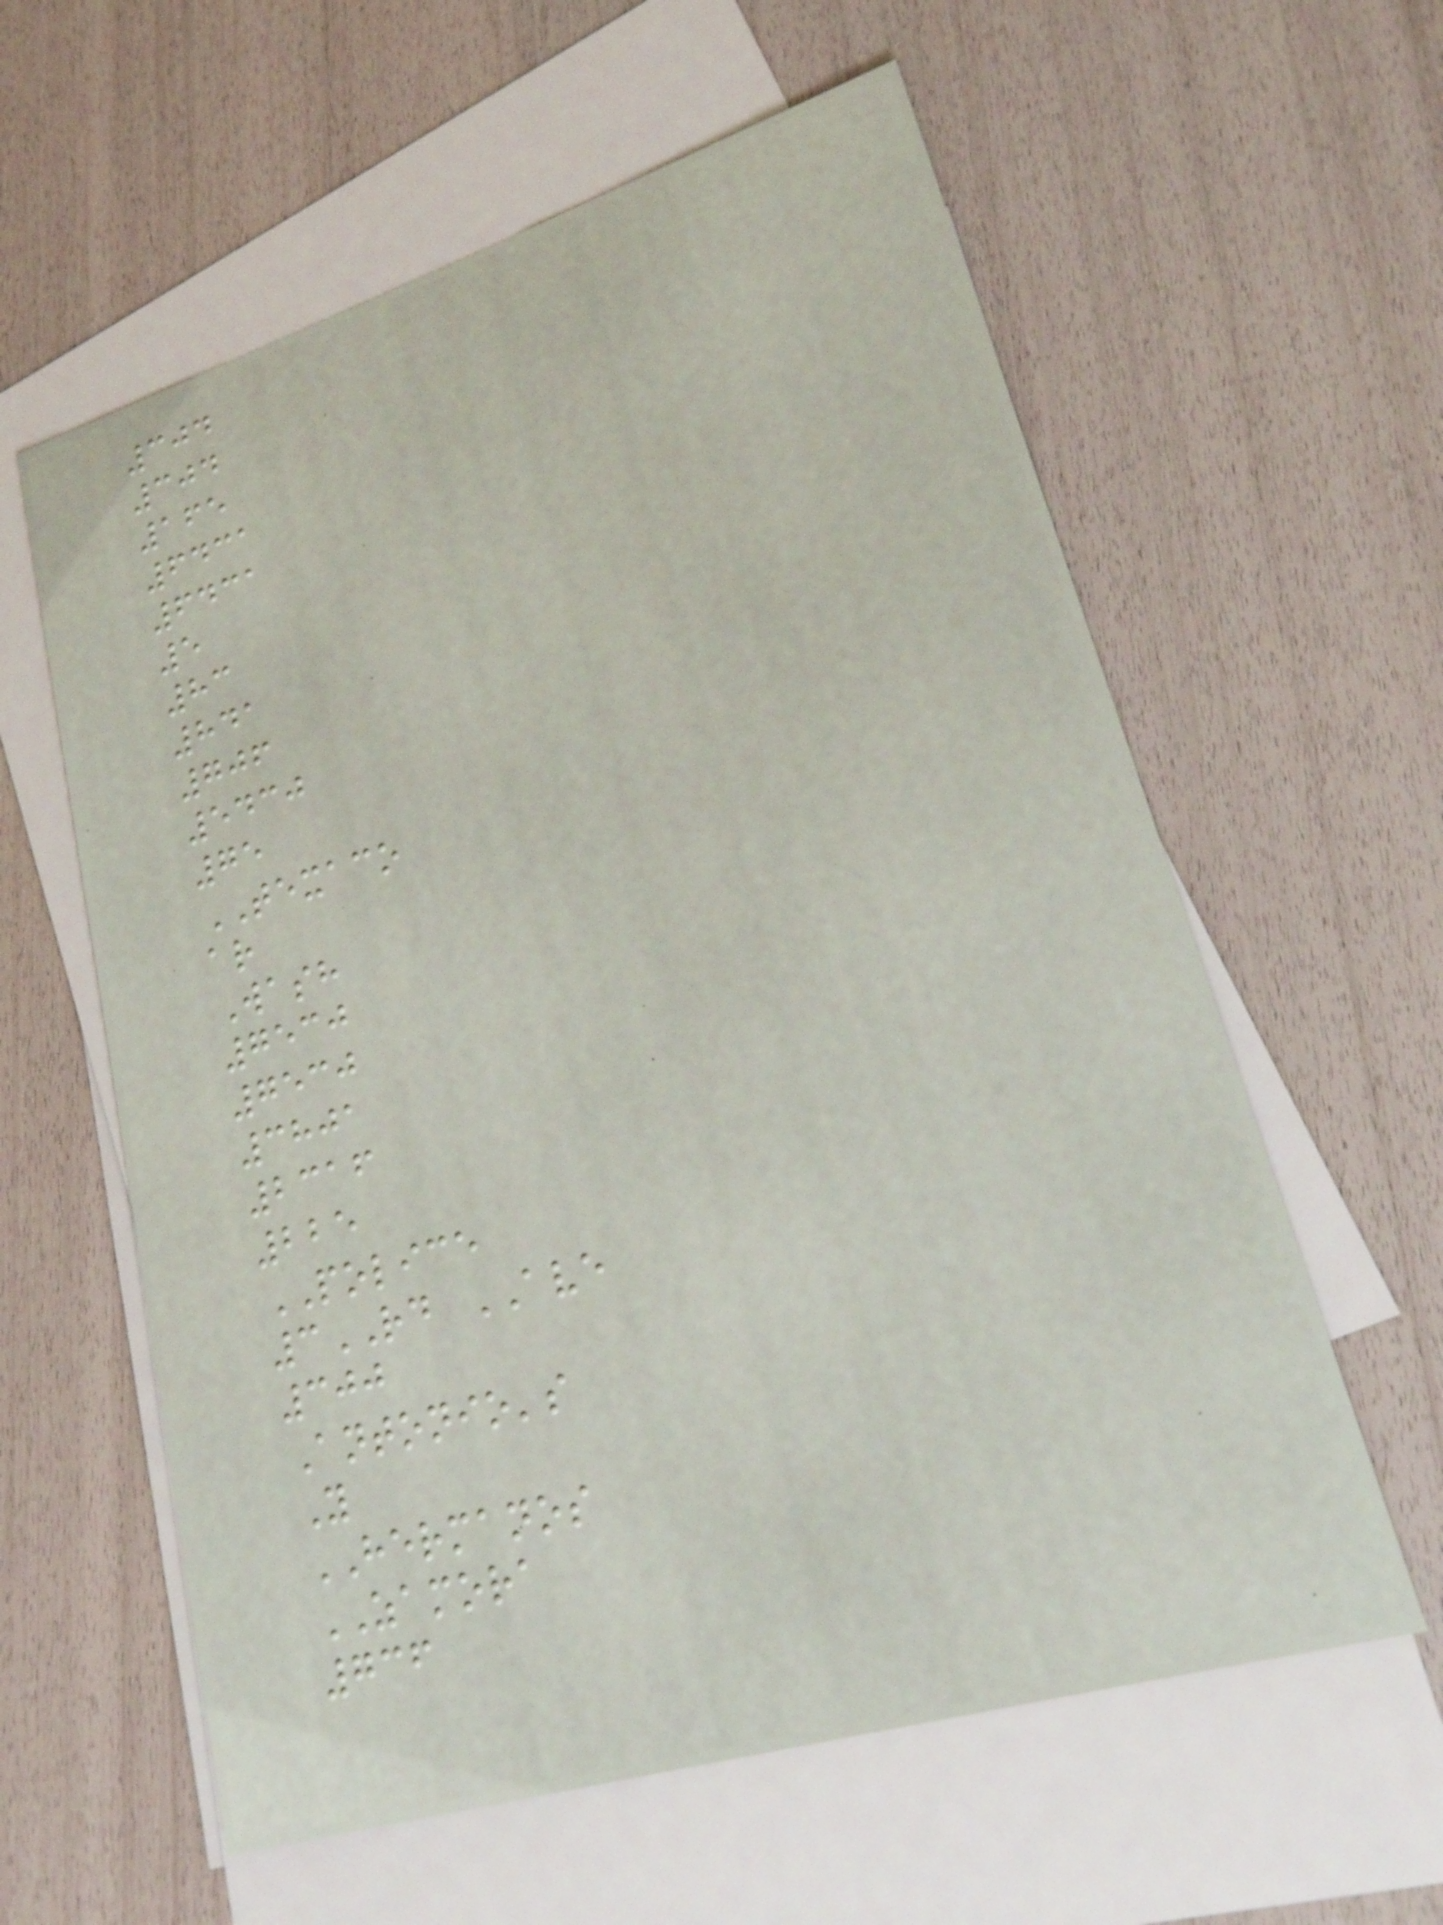304
304
165
6431
6431
5
83
841
706
5430
75
TEXACO
ar
Wash
7530
7530
3801
2316
225
POLICE
3RD AVE
300
Antonio's
Y
HERMANOS
ZAMORA
736
